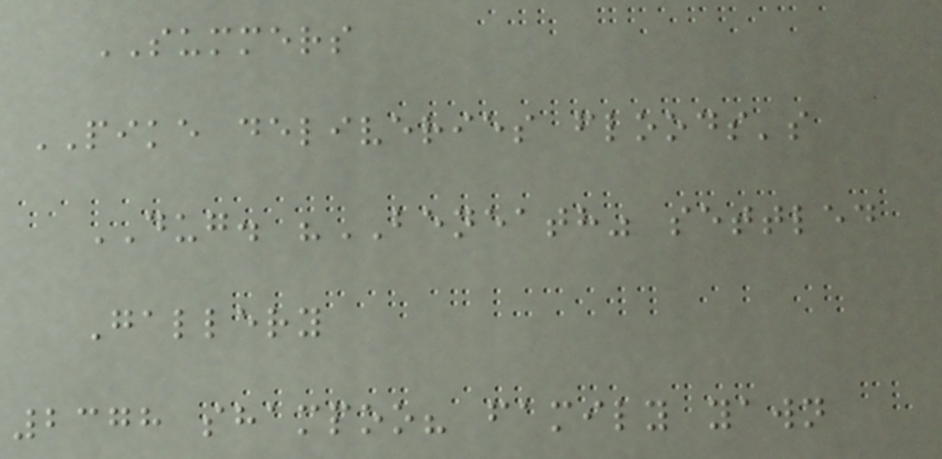SUMMERS
PIKE deliveries floods's
DUG. "BENEATH" settled
Gallery
2378 shampoo? family yawn
